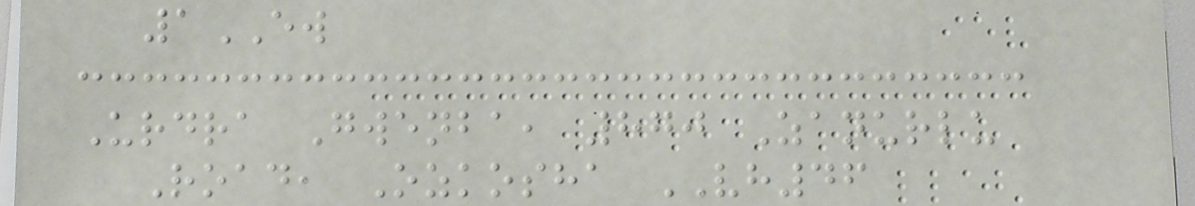1EW
Urdra Gwenba, 870 Zanurlu
Road, Ozkosha VH46
